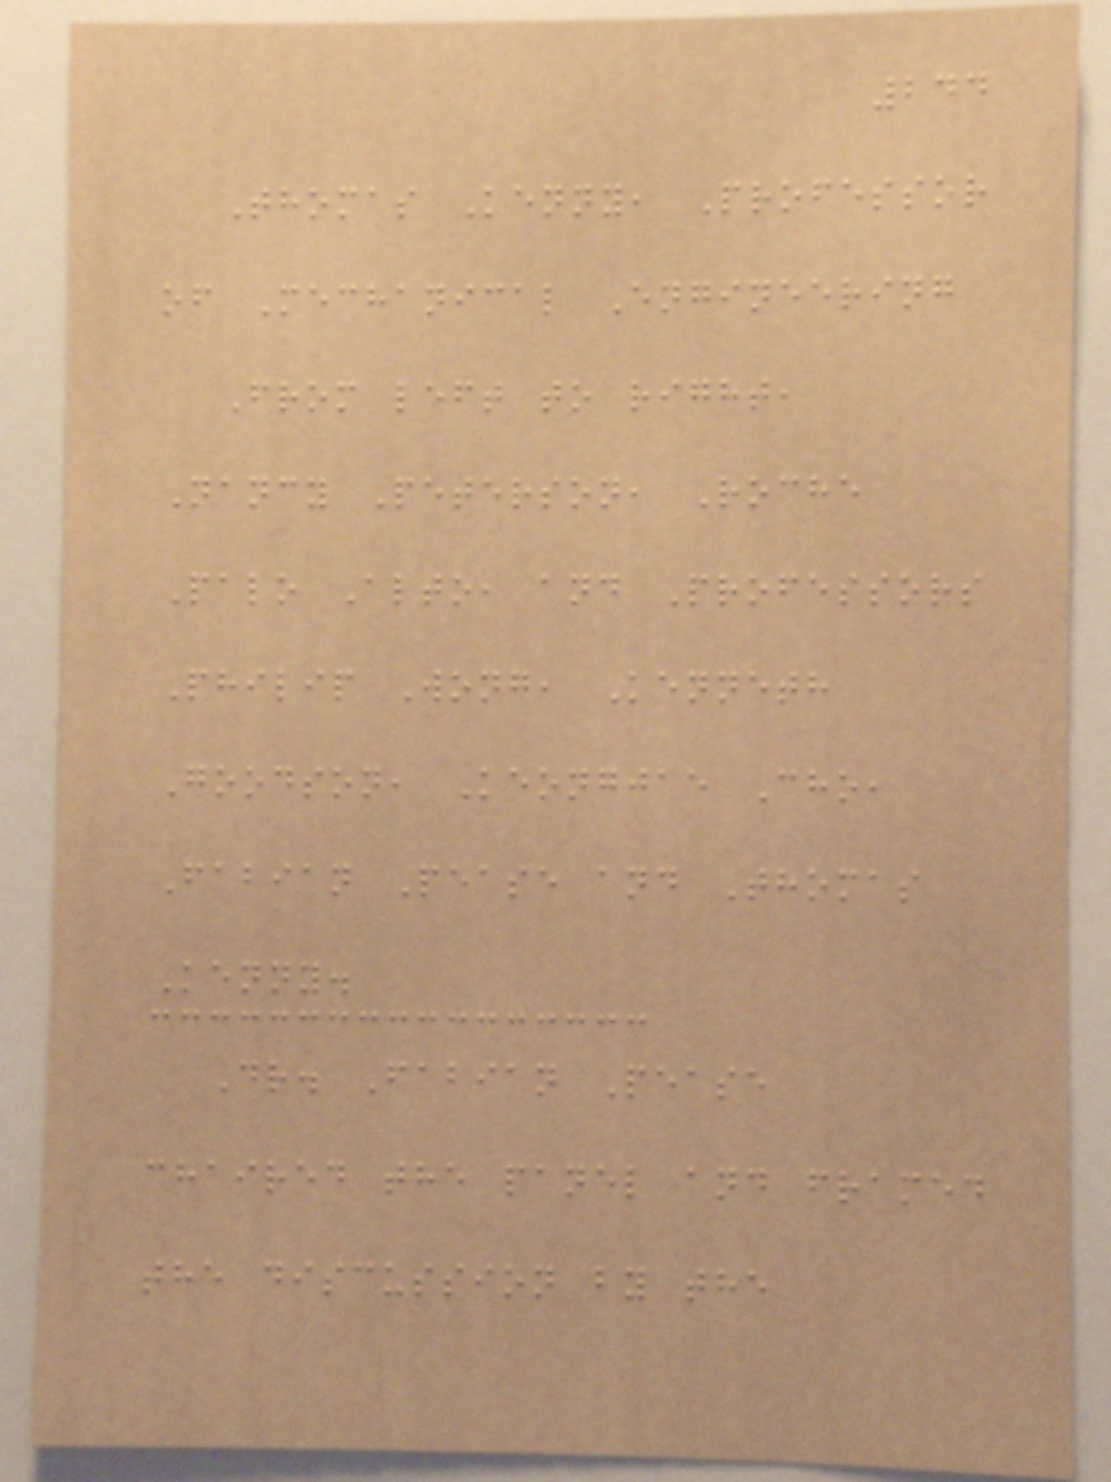244
Thomas Kenny, Professor
of Mechanical Engineering
From left to right,
Nancy Peterson, Roche
Palo Alto, and Professors
Philip Wong, Kenneth
Goodson, Keongjae Cho,
Fabian Pease and Thomas
Kenny.
Dr. Fabian Pease
chaired the panel and framed
the discussion by the
